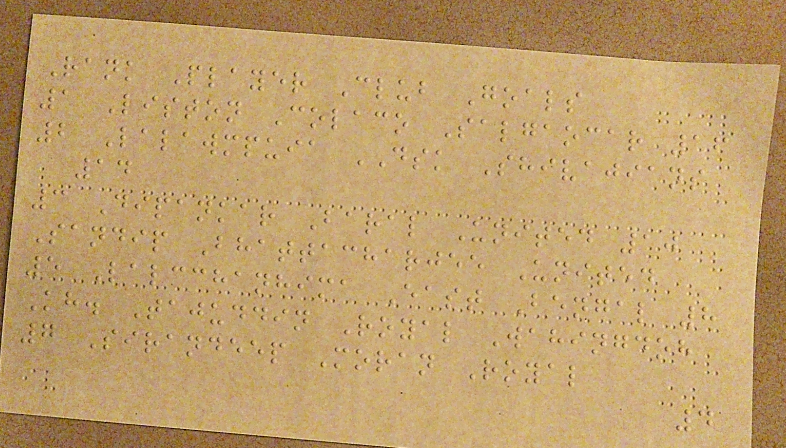Rank Player Club Goals
1 Liston Colaco Salgaocar 16
2 Lalawmpuia DSK Shivajians
14
3 Dipankar Baral United 10
Sandip Bhattacharjee United
5 Lalcchanhima East Bengal 8
Kh. Tajuddin Royal Wahingdoh
7 Sirandeep Moran Royal
4
